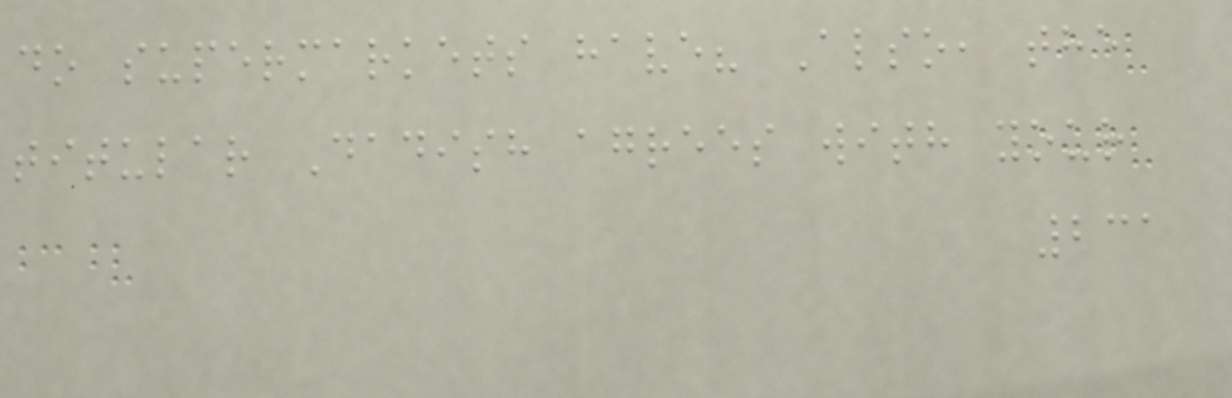do supermarkets have? Also, the
titular Dadish agrees with your
231
